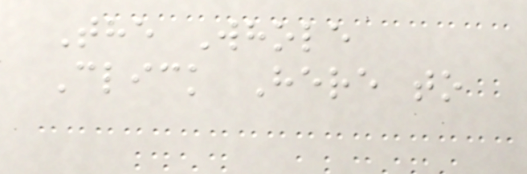The Whole
Click Here to
